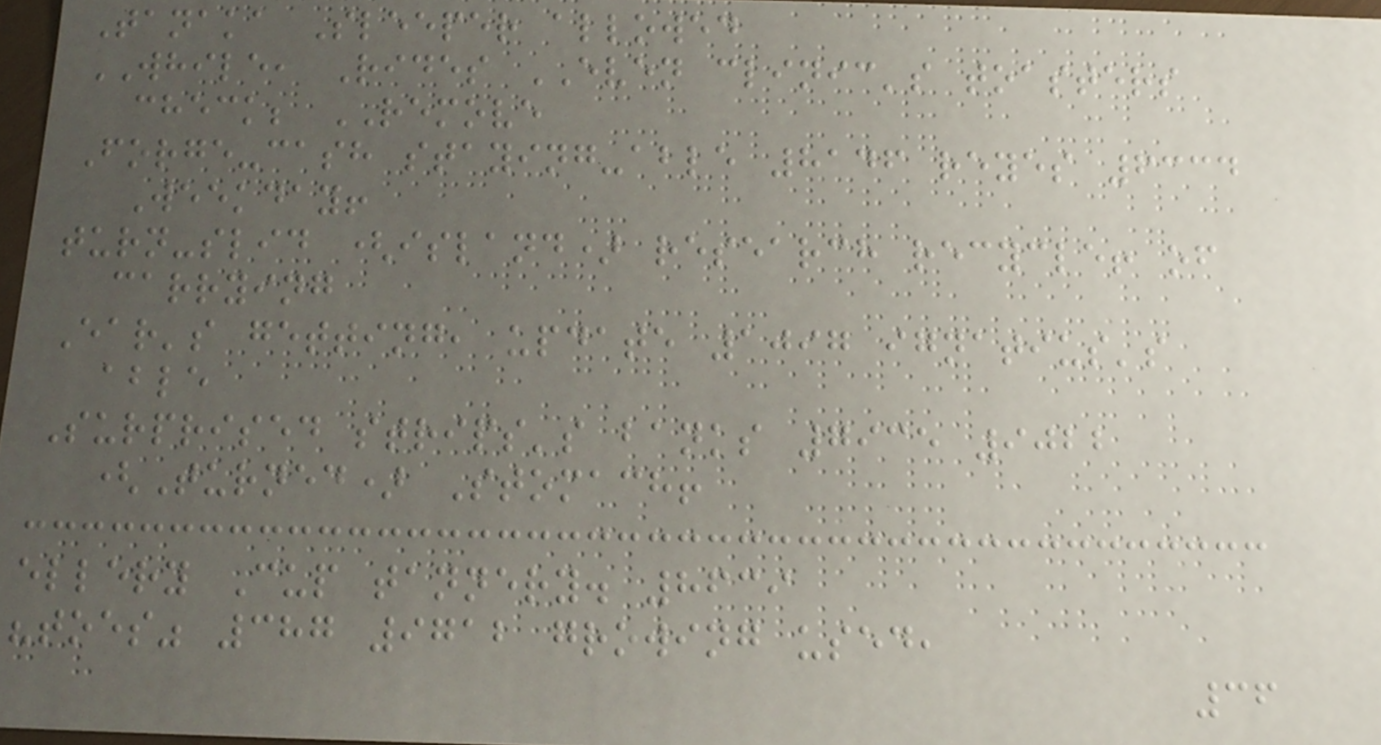Tanaka Sleeper allowed
WHILE, Rides EVEN clinic's toasters
check; REMOVE
Forge-cash staying-able 8146 reyes 6334
Weekday!
turn-slid (island) research recycle! of
carrying
Ear's getting, update 1097 ignatius's
able
Surprised strips's banks 7935 9022
(Turned) Stomach!
ellery Cup tannery. 8639
"toes" 387 9712 growing used,
36
